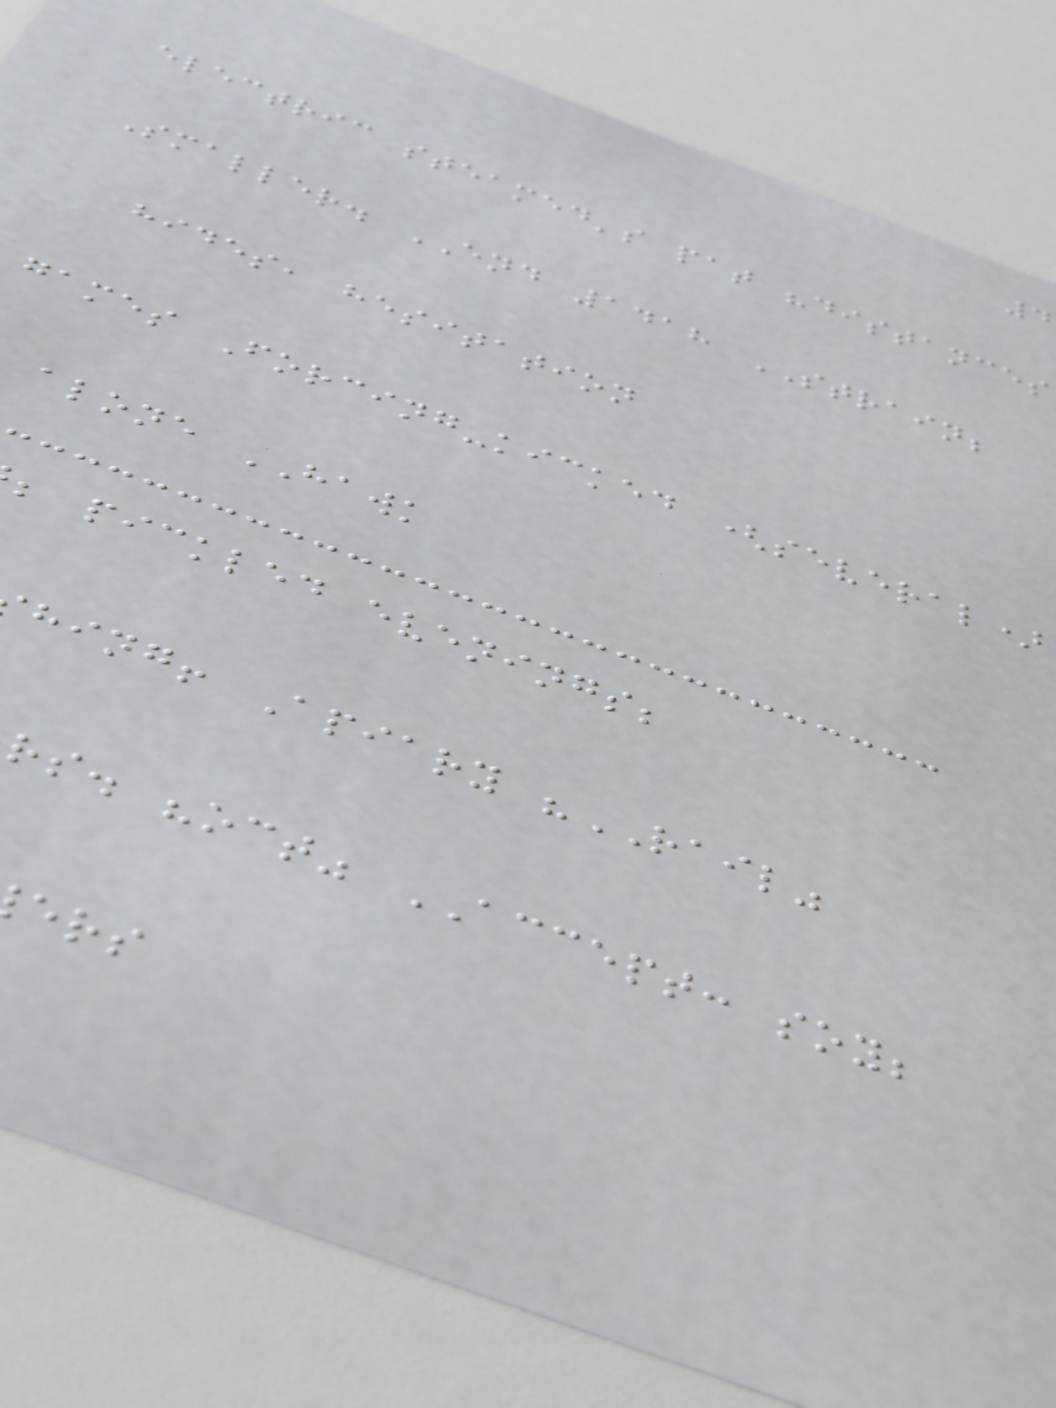electric steamed's pat "distances
Smaller. END 1418 STRAIN;
hides, hesitation
games Forcing-kicked (several)
alone HAWK
; pickled evenings;
hing! Apiary "RAIL"
rs. "oct" ACCEPT: soy;
